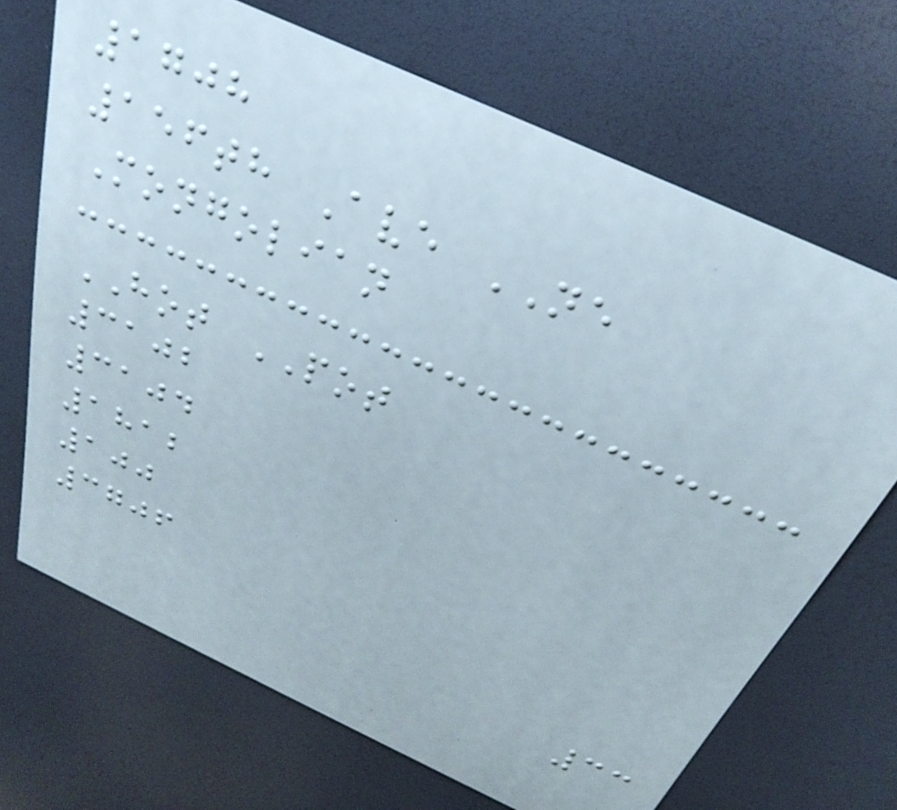1708
156th Ave NE
Mongolian
HOT POT
3102
3104
1812
100
3706
33
